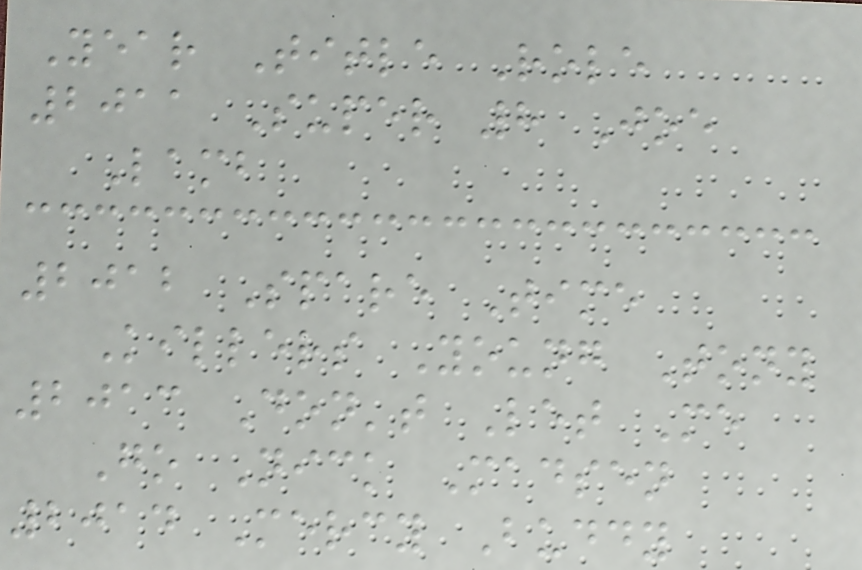Year Title Role
2011 Super 8 Joe
Lamb
2012 Spare Time
Killers Young Tony
2013 Don't Let Me
Go Nick Madsen
2014 Mercy Buddy
